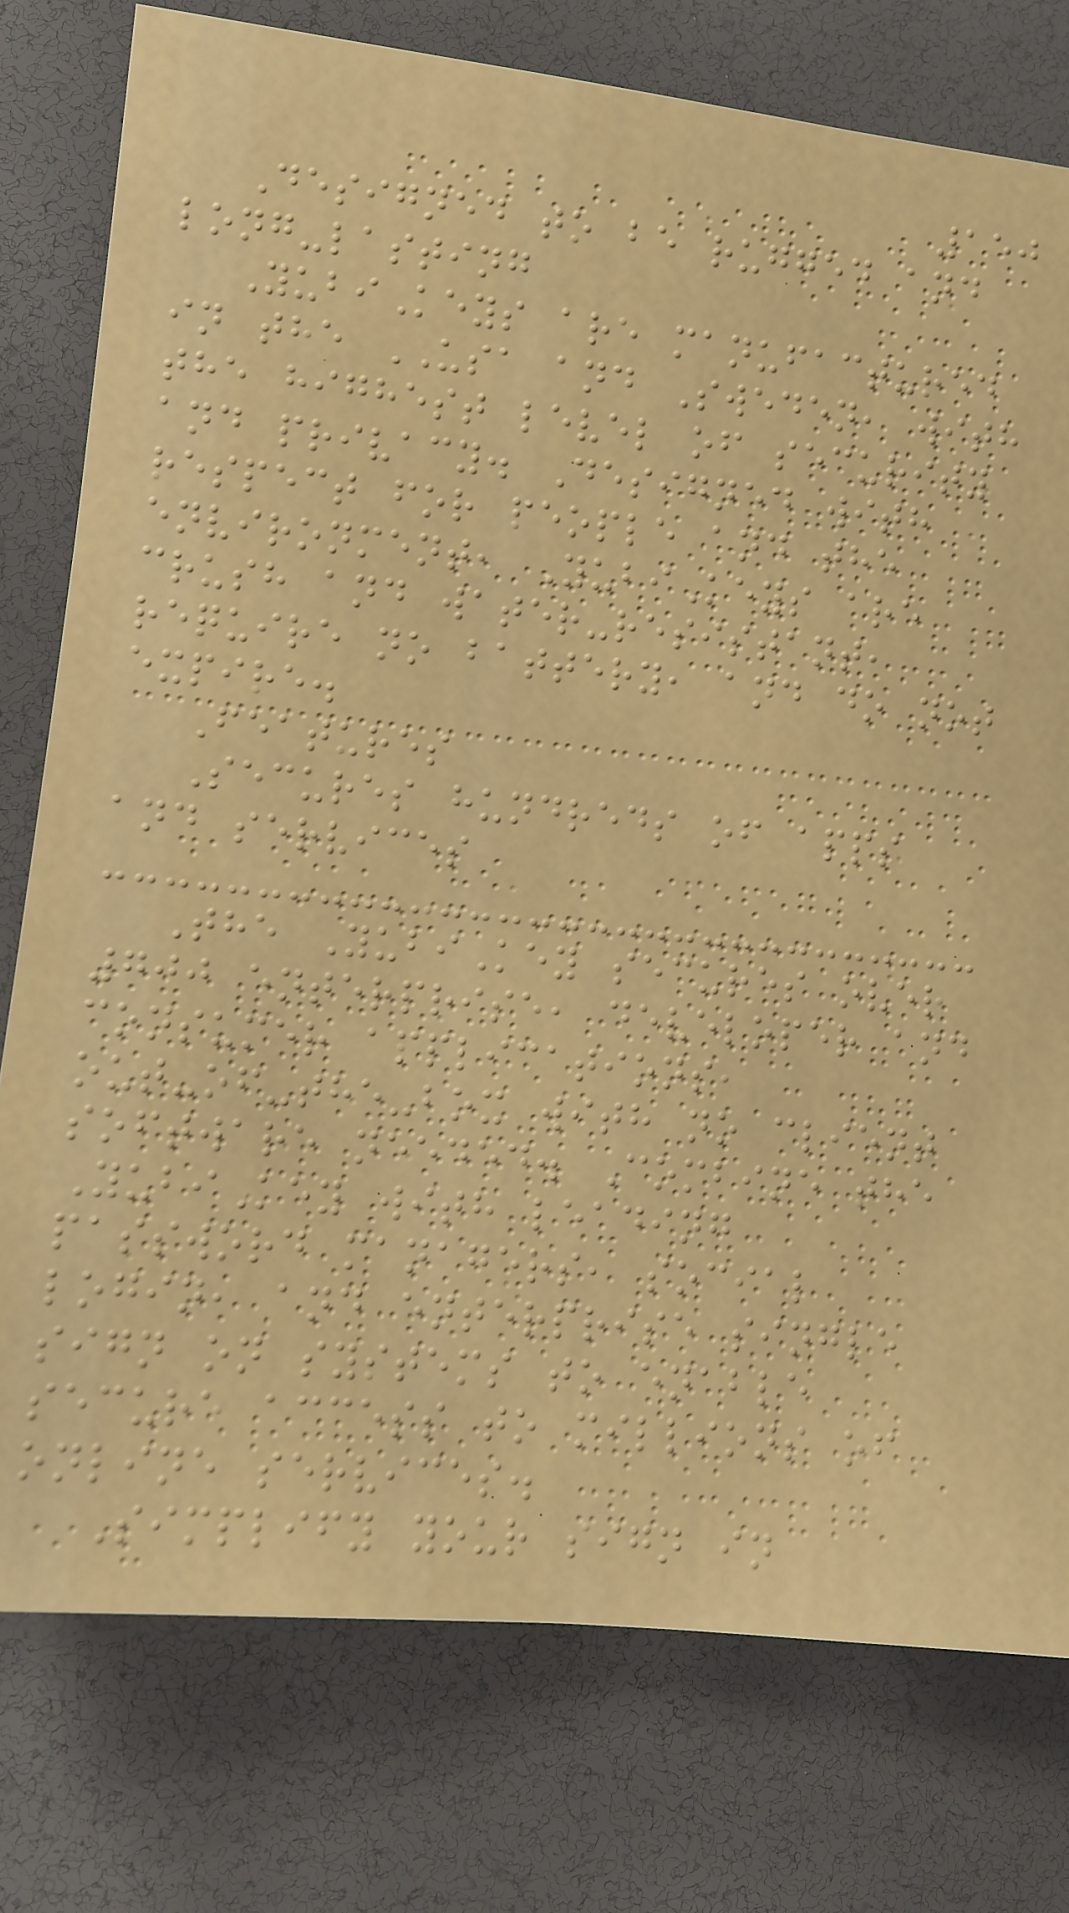150
Designed to be rugged and
long-lasting
YubiKeys are manufactured
in the USA and Sweden, with
the highest level of security
and privacy. Designed with
respect for people and the
environment, YubiKeys are
crush and water-resistant,
require no battery, and do not
expire.
Features
Secures hundreds of apps
and services
The YubiKey secures over
700 enterprise, developer and
consumer applications,
out-of-the-box with no client
software needed. Combine the
YubiKey with leading
password managers, social
login, and enterprise single
sign on systems to enable
secure access to millions of
online services.
Simplify your sign in
